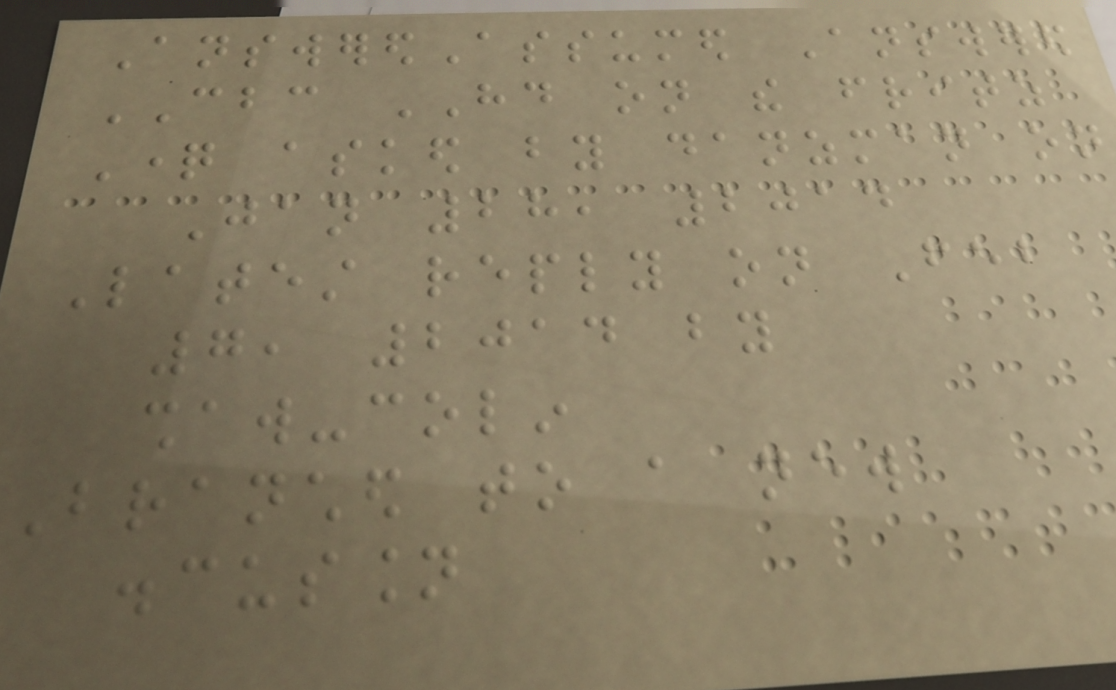AnsweredAssumed Answered
CBC HD on the fritz
Question asked by danzman on
Jan 28, 2014
Latest reply on Feb
7, 2014 by
shaw-colin
Branched to a new
discussion
